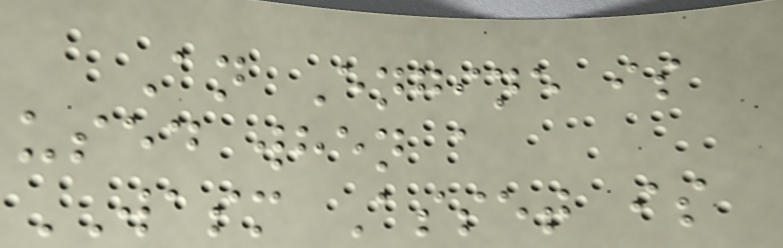An Engine is
used when a
WASM Asset is
